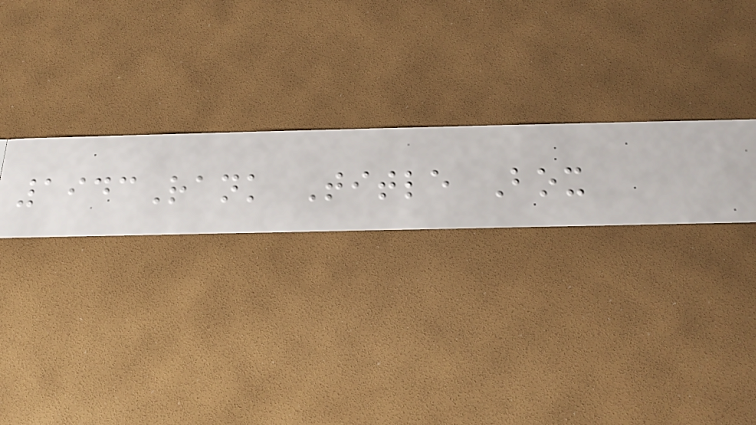1943Rank Title Box
